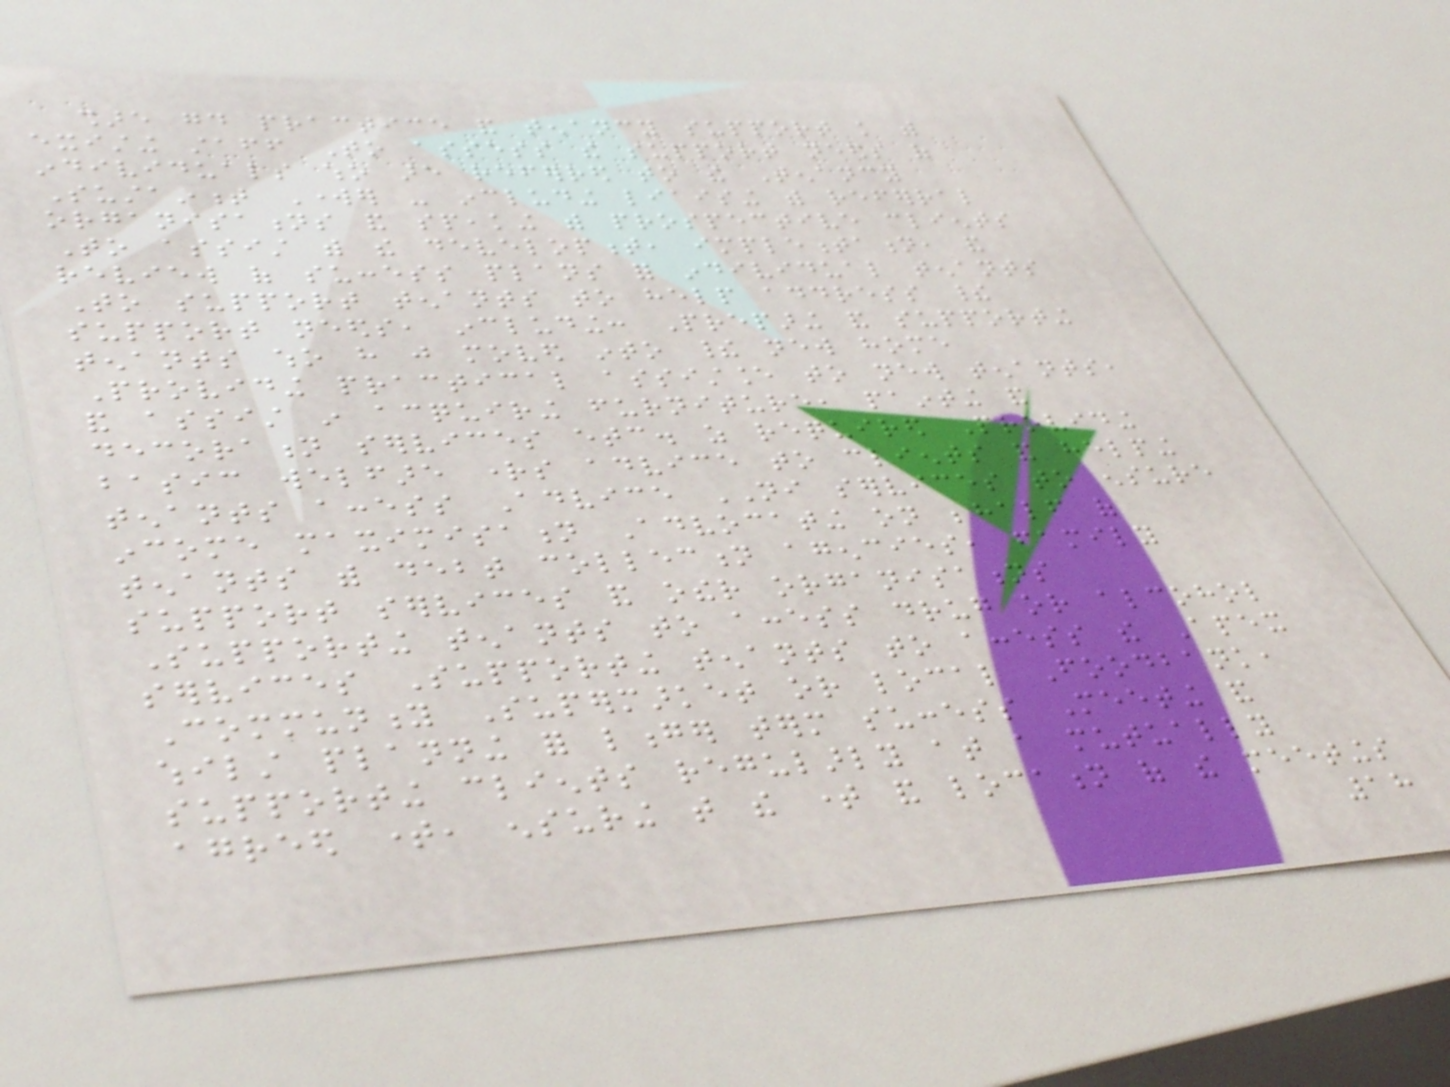share good practice and tenancy support knowledge with
existing staff To assess the support needs of
individuals who are referred to the Tenancy
Sustainment Worker - including liaising with referral
organisations and speaking with prospective clients
To assist with the development, implementation, and
review of success plans for individual tenants
To support tenants to help address their
support needs, including: Preparing and supporting
tenants who have just moved into their new home
Providing practical assistance to new tenants,
and assist in acquiring furniture, painting and
decoration services etc. as required Providing
basic welfare rights advice to clients and helping
tenants access Advice NI services to ensure
income maximisation Advocating on behalf of
tenants with debt collection agencies, family
support services and other organisations
Supporting tenants to access drug or alcohol
services Supporting tenants to access the Apex
Community Supermarket or local Foodbank,
whilst planning for longer term success Meeting and
supporting clients regularly at a mutually
agreed time, ensuring that the time and location of the meetings
18
